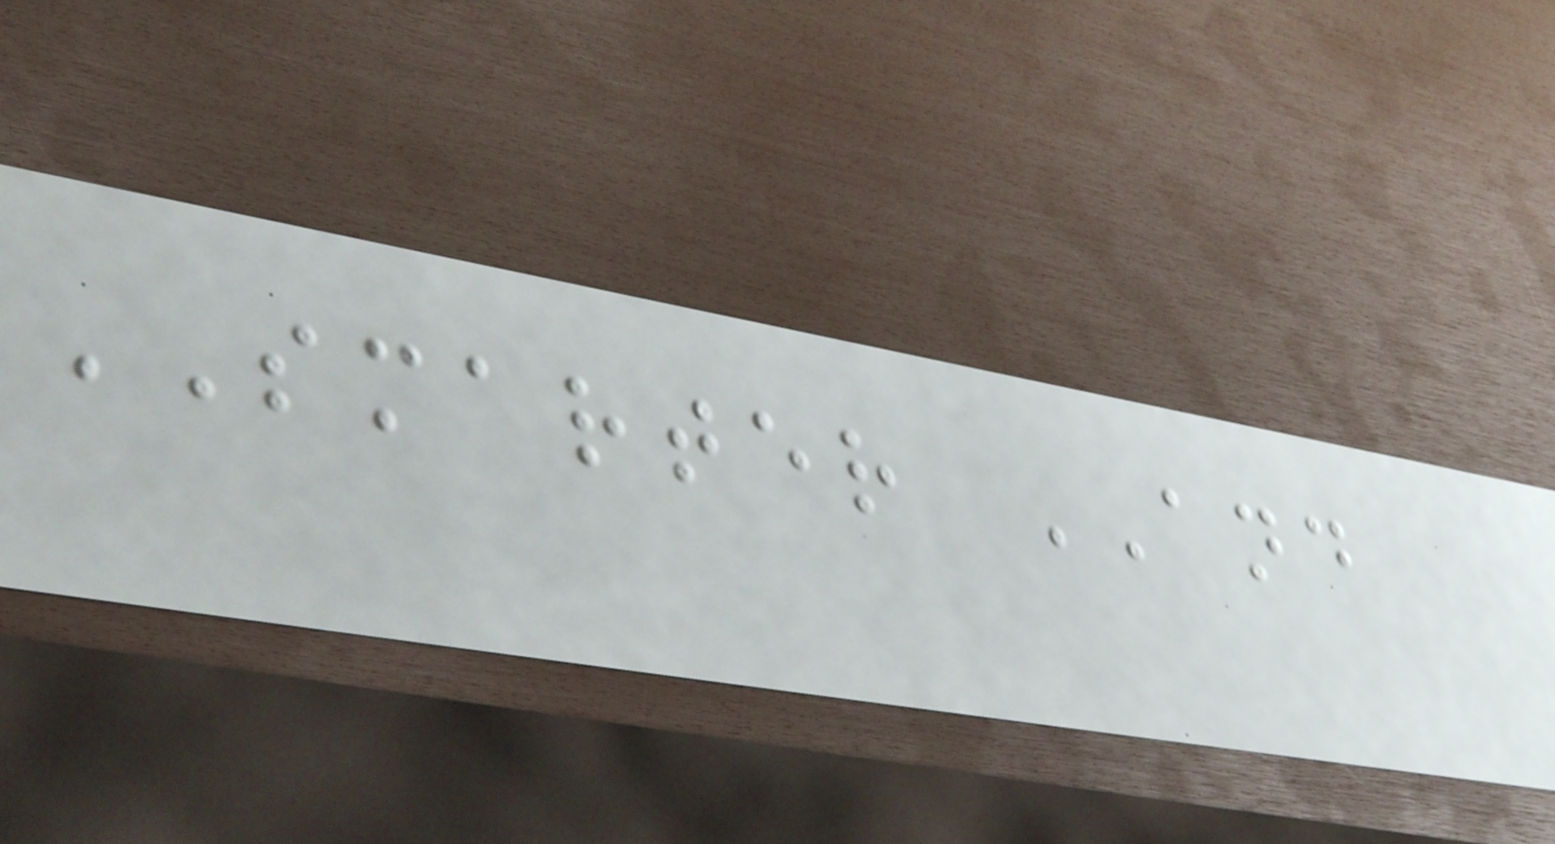SMARTER AND
